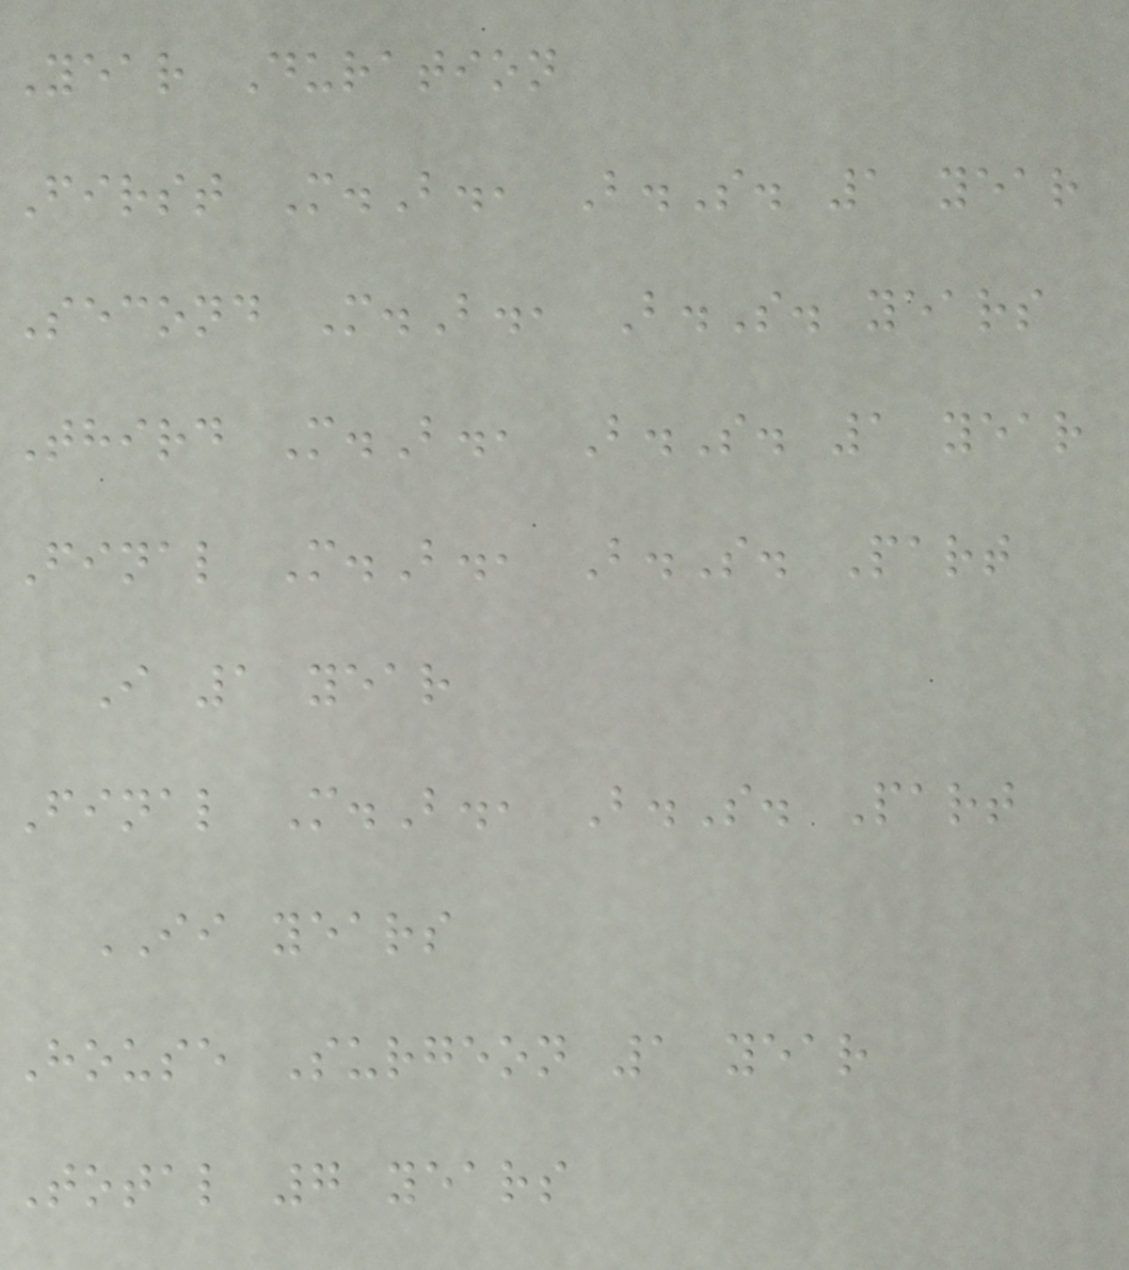Year Duration
First M.B., B.S. 1 year
Second M.B., B.S. years
Third M.B., B.S. 1 year
Final M.B., B.S. Part
I 1 year
Final M.B., B.S. Part
II years
House Surgeon 1 year
Total 7 years
